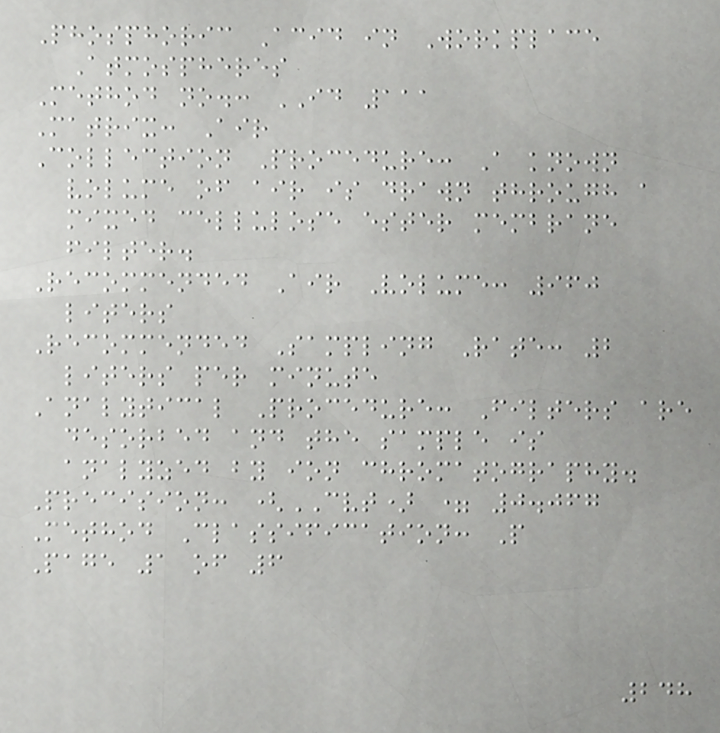Phosphoric Acid in Workplace
Atmospheres
Method no.: ID 111
Matrix: Air
Collection Procedure: A known
volume of air is drawn through a
mixed cellulose ester membrane
filter.
Recommended Air Volume: 960
liters
Recommended Sampling Rate: 2
liters per minute
Analytical Procedure: Filters are
desorbed and the sample is
analyzed by ion chromatography.
Precision: (CVT) = 0.067
Method Classification: P
Page 1 of 6
248
